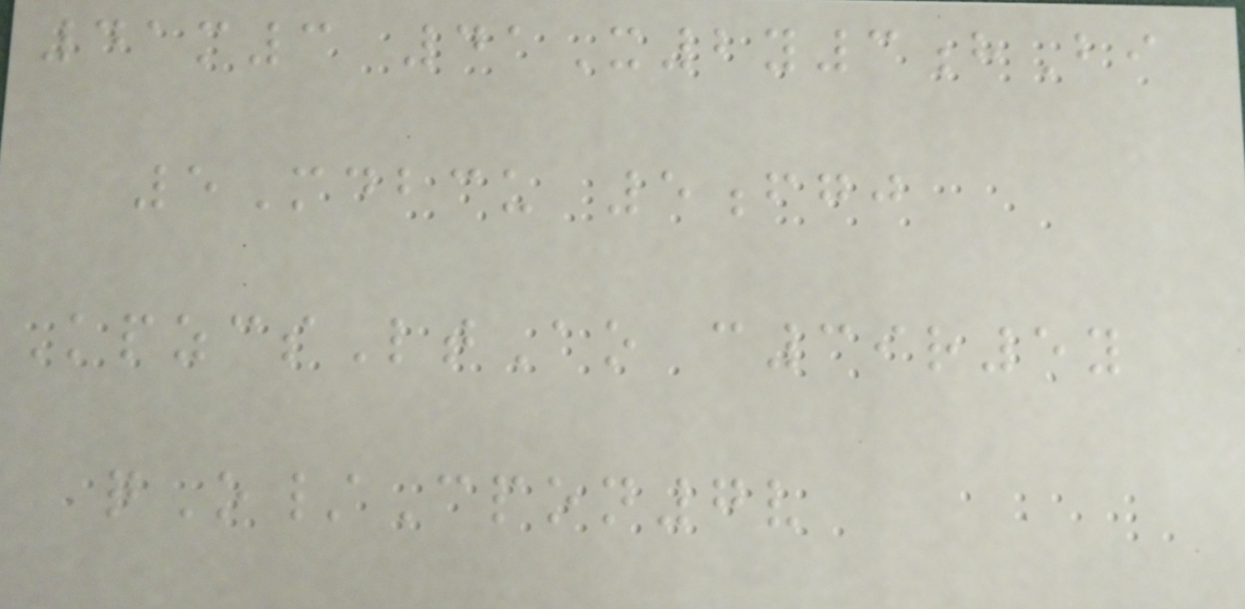41m3 41X2y3hBi
5Mdbcu 5fgj
KpzcsLtAo c39r5y
qO/Cpon7v
